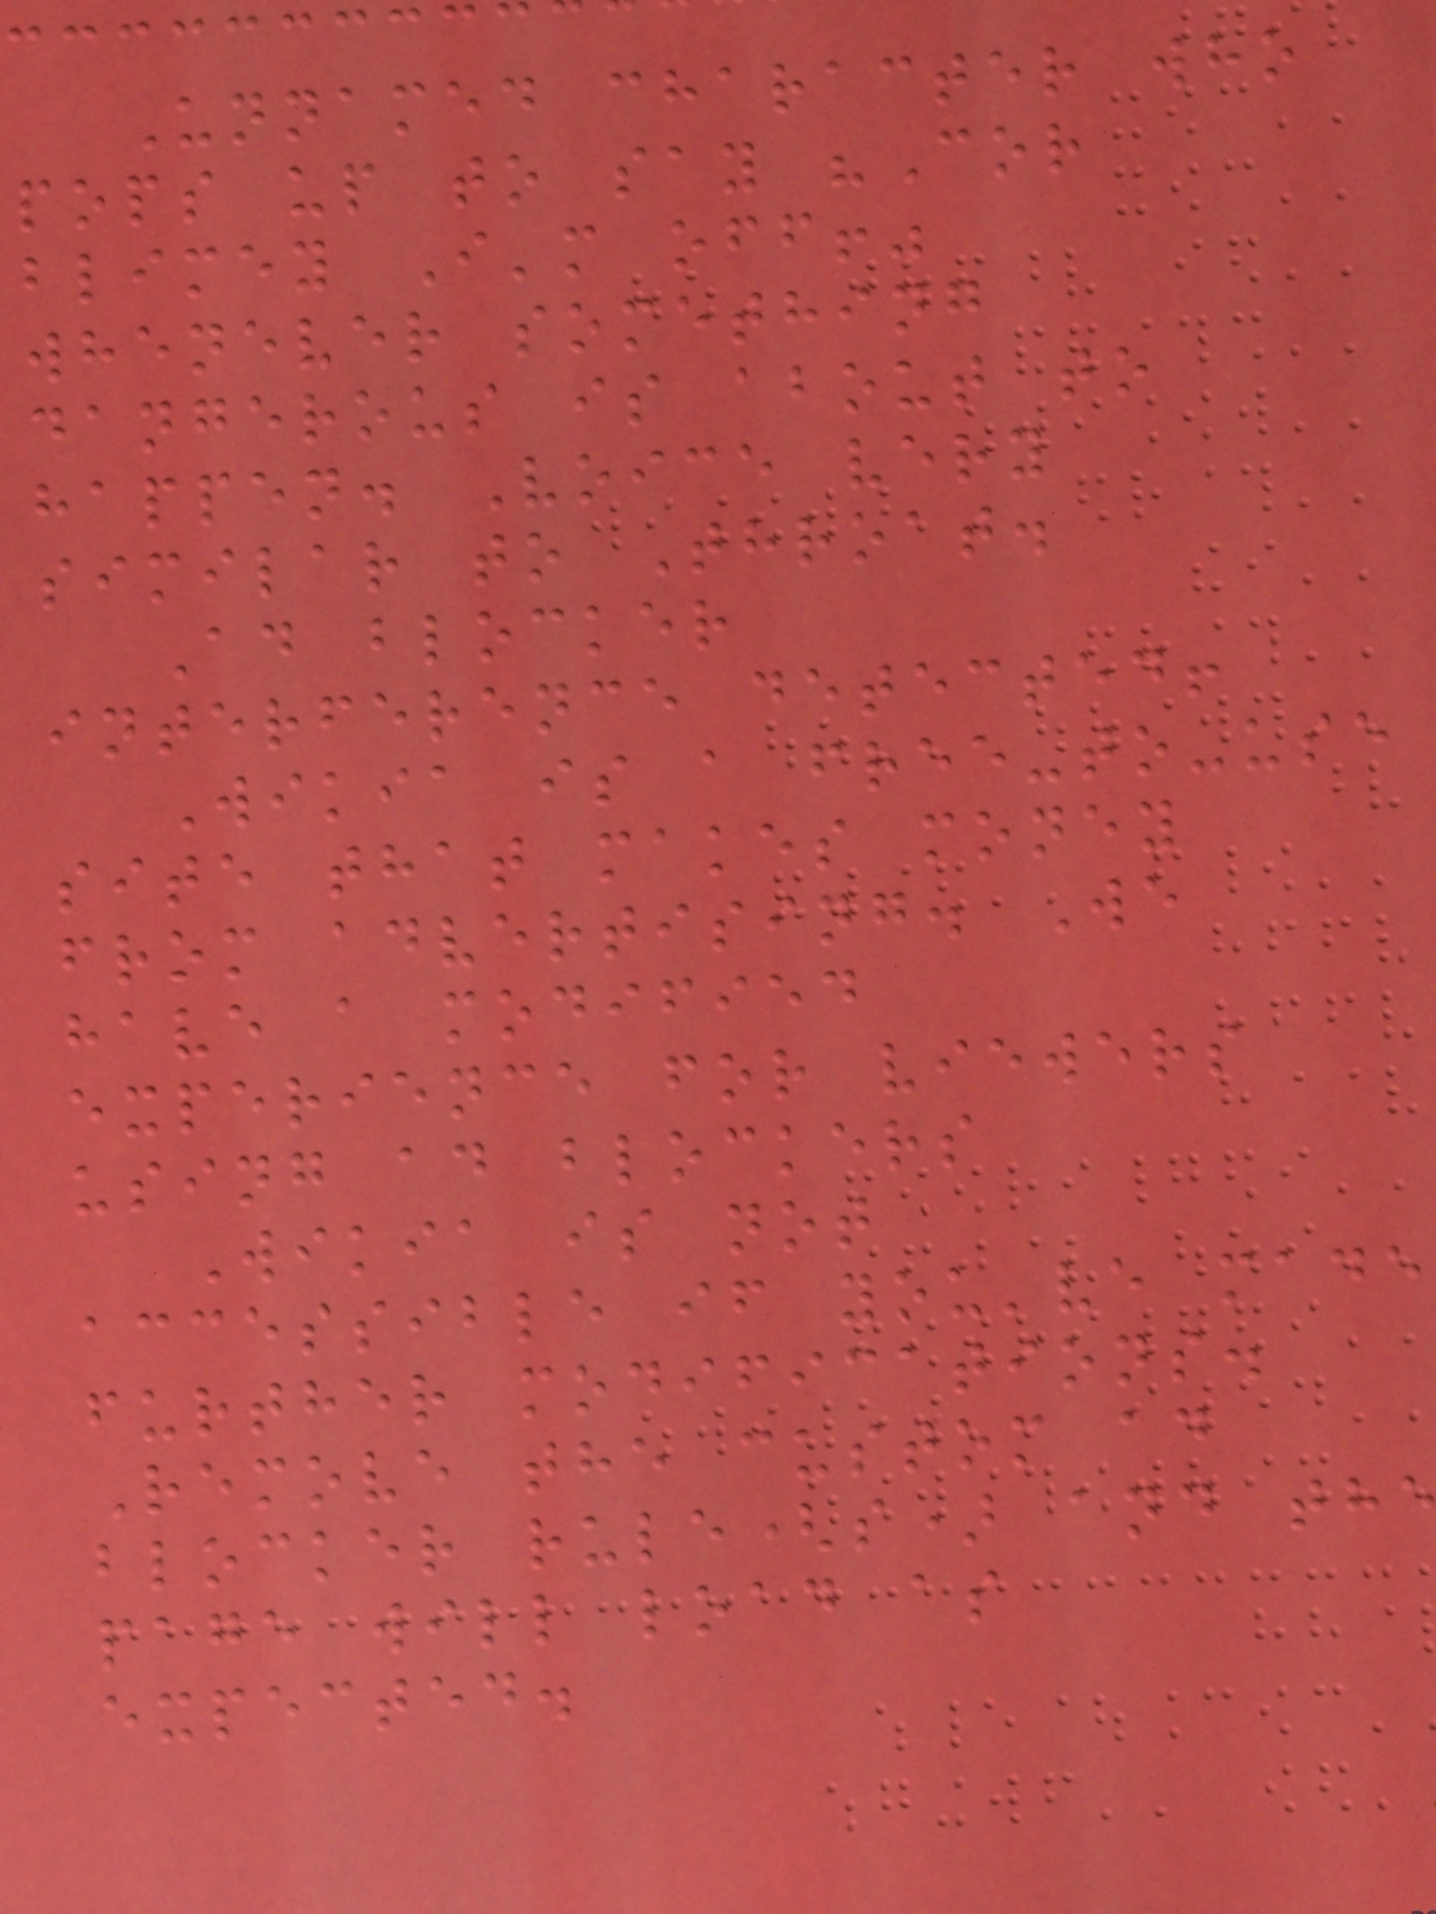Unnamed character who
pops up to say "Cor
blimey I'm off!"
whenever something
dangerous is about to
happen. Voice very
similar to Throat.
Ad blocker
interference detected!
Wikia is a free-to-use
site that makes money
from advertising. We
have a modified
experience for viewers
using ad blockers
Wikia is not
accessible if you've made
further modifications.
Remove the custom ad
blocker rule(s) and th
page will load as
expected.
